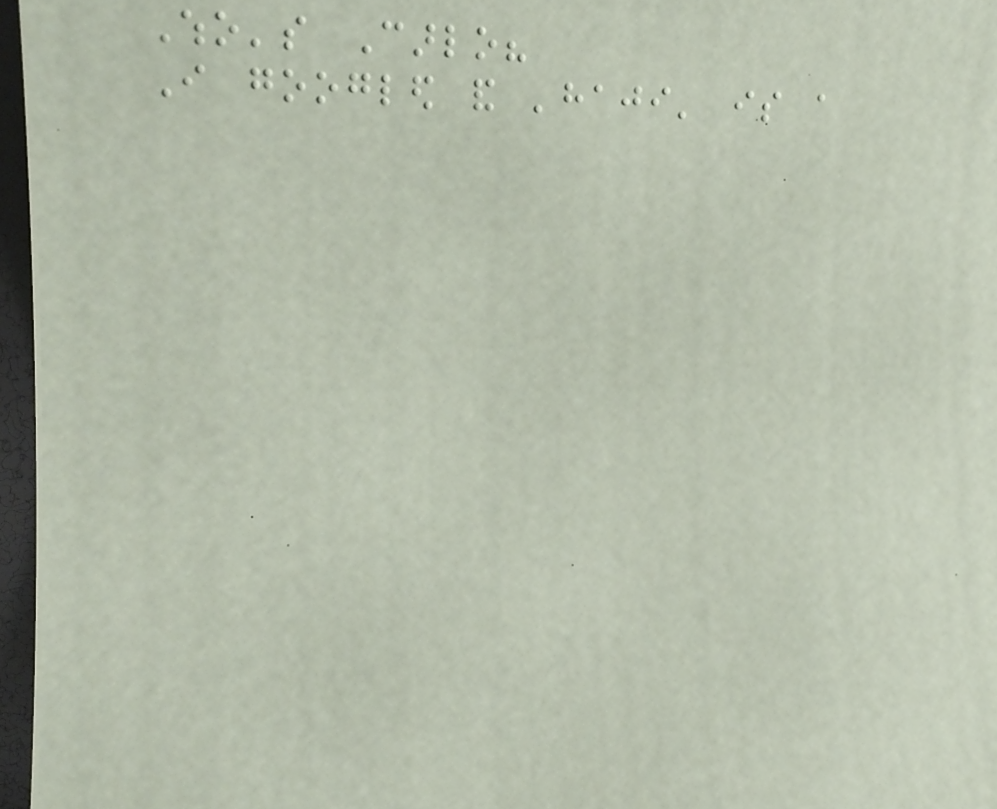Who's Carlo?
I googled and 'haji' is a
